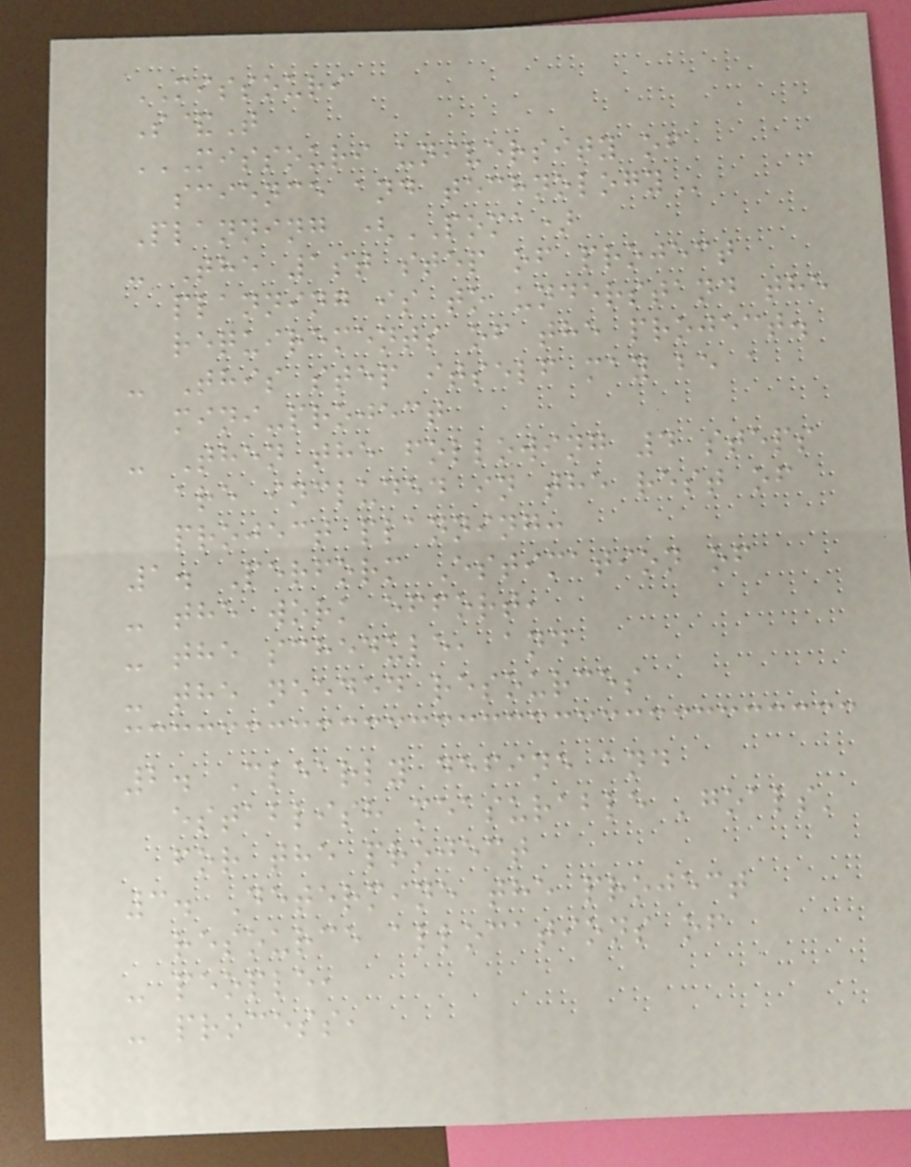MISSOURI
S&T
MISSOURI UNIVERSITY OF
SCIENCE AND TECHNOLOGY
Planning (POMA)
- The 1st step of project
planning is to understand the
requirements of the project.
- This step itself may be a
mini-project
- Then the following 4 steps
are included in the rest of
project planning:
1. Perform Estimation of
- the work effort,
- the schedule, and
- the needed resources
2. Clearly define and
establish measurable 'goals'
for the project
3. Determine the project
resource allocations of
- people,
- process,
